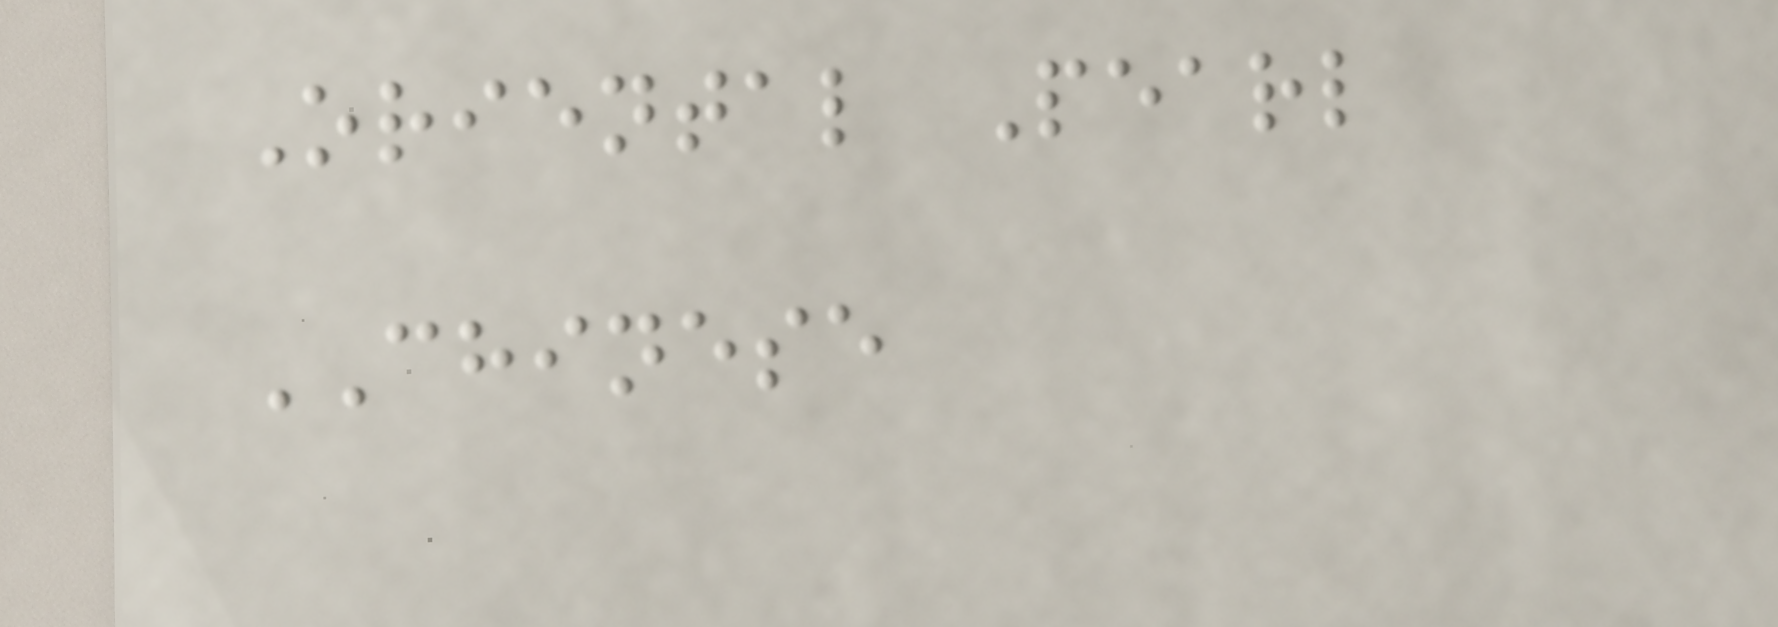Oriental Pearl
CHINESE
